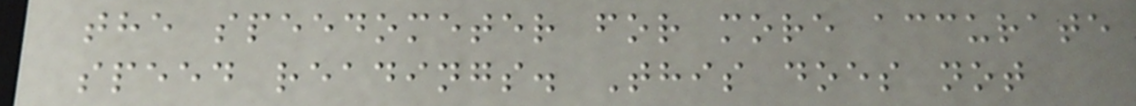the speedometer for more accurate
speed readings. This does not
